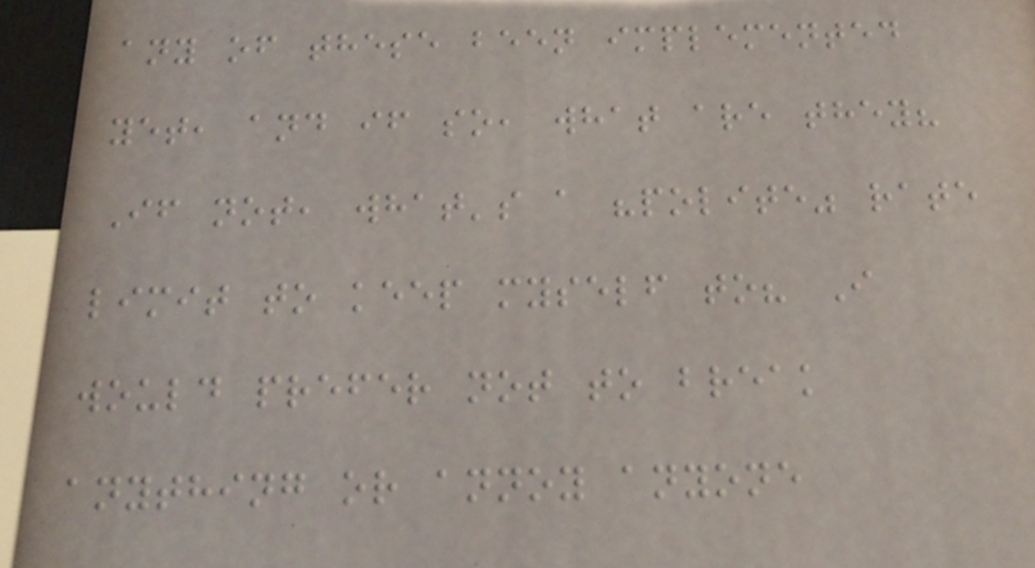any of these been implemented
yet, and if so, what are they?
If not, what's a "polite" rate
limit to keep myself to? I
would prefer not to break
anything or annoy anyone
